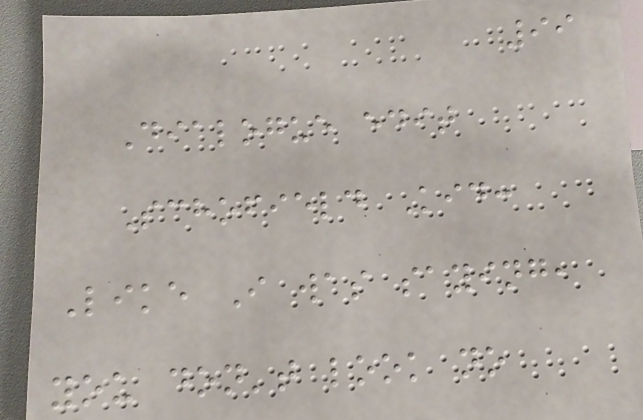99
Dialogue edit
Schofield Kid:
Like I was saying,
you don't look no
